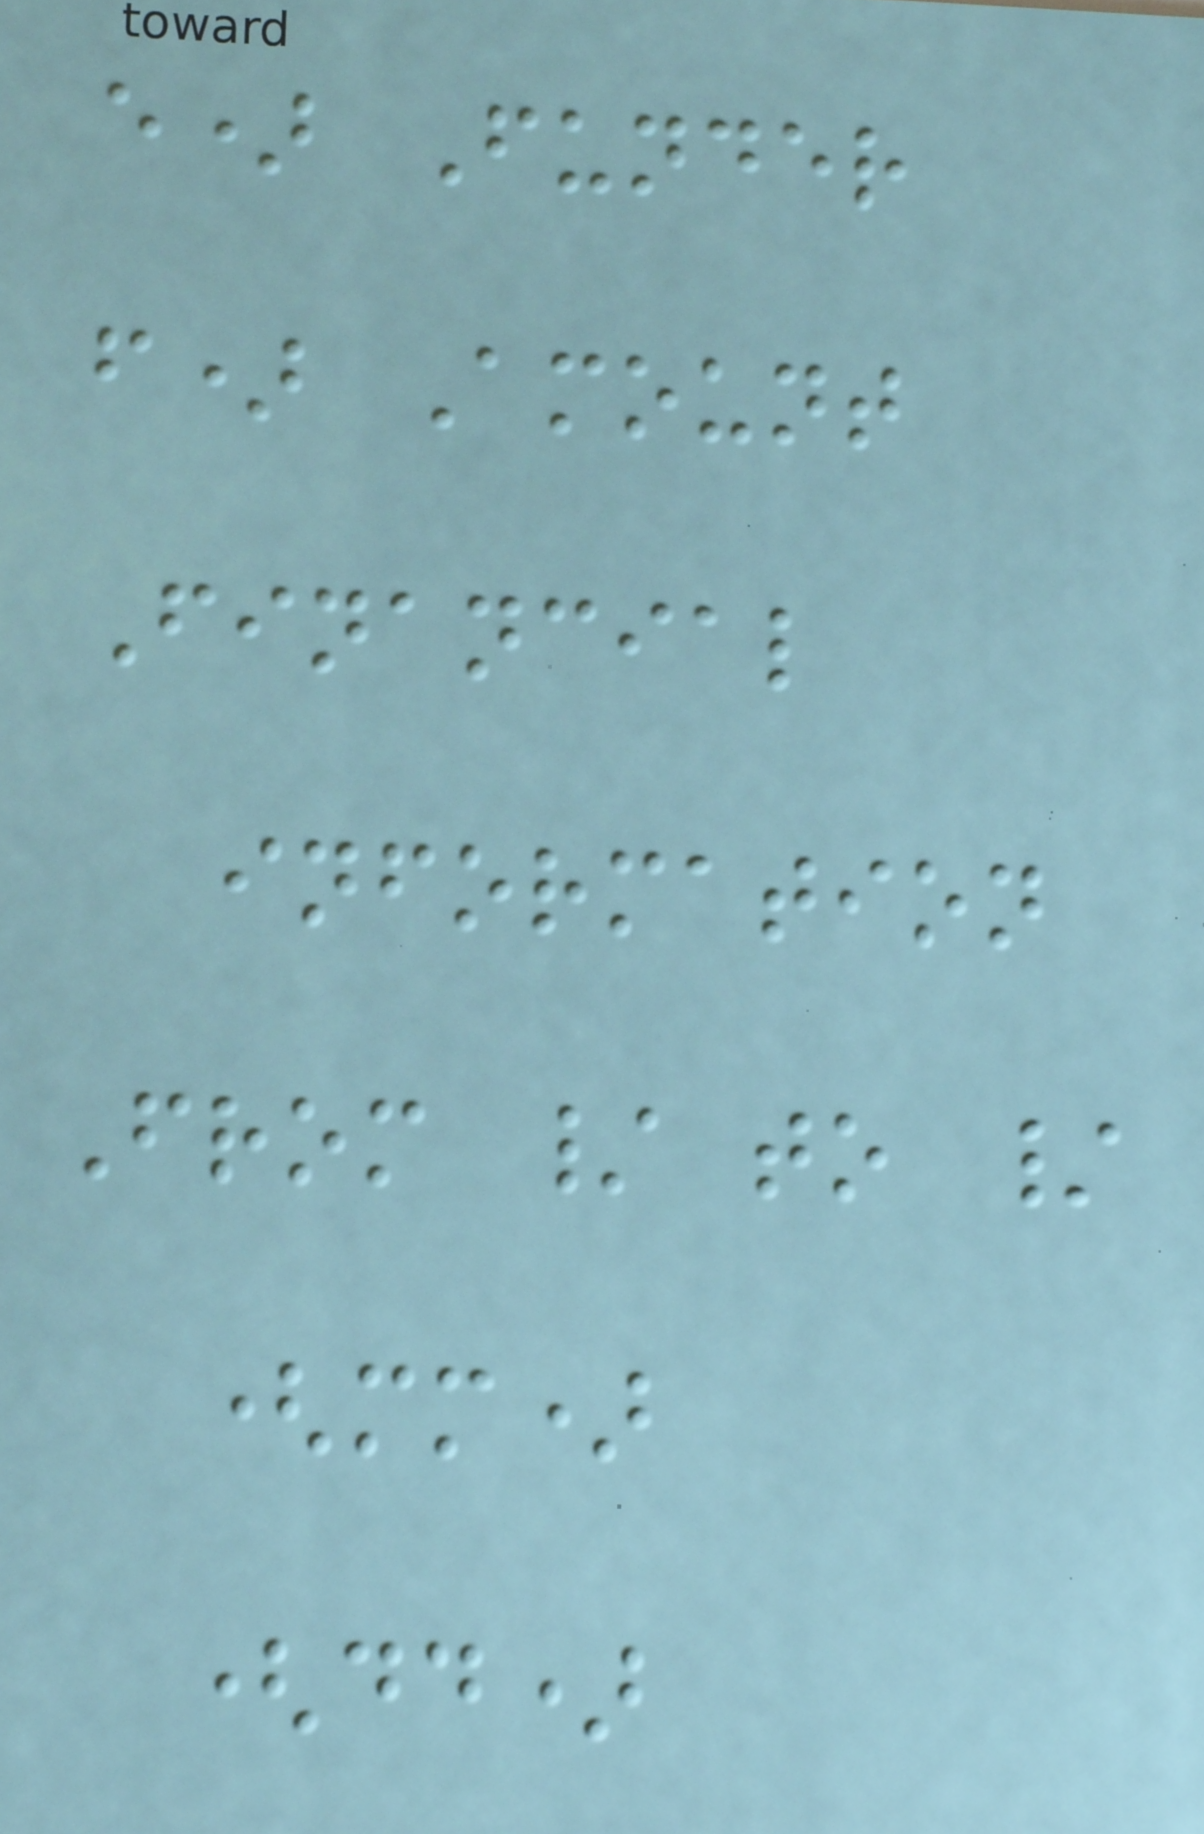e) Funder
f) Amount
Financial
information
From / to /
(mm)
(dd)
